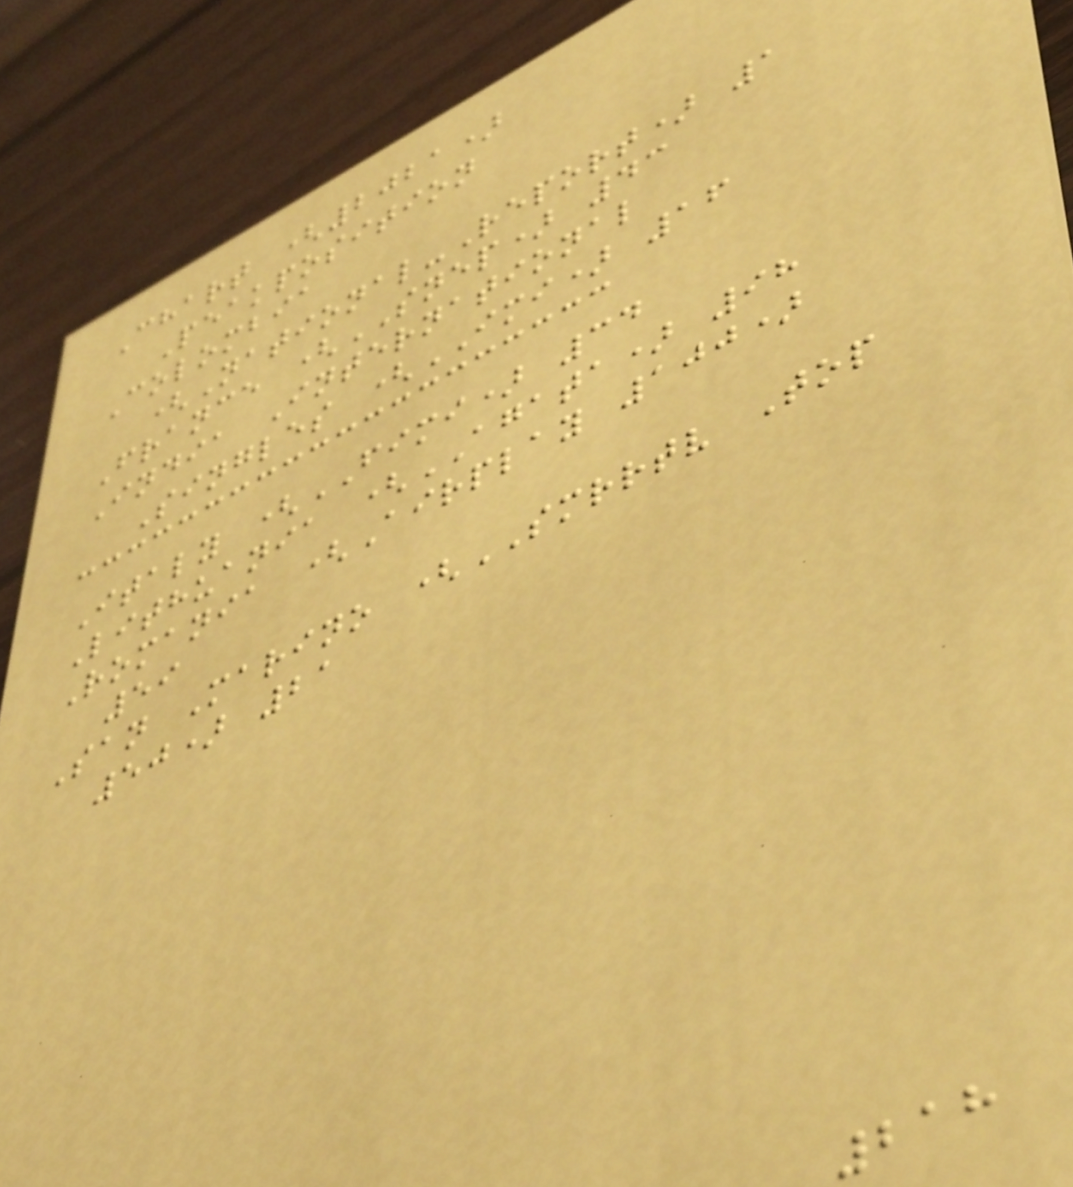Chart (2021)
Peakposition
Colombia
(National-Report) 1
France (SNEP) 43
India International
Singles (IMI) 16
Italy (FIMI) 34
Lithuania (AGATA) 98
Romania (Airplay 100)
59
San Marino (SMRRTV Top
50) 21
218
